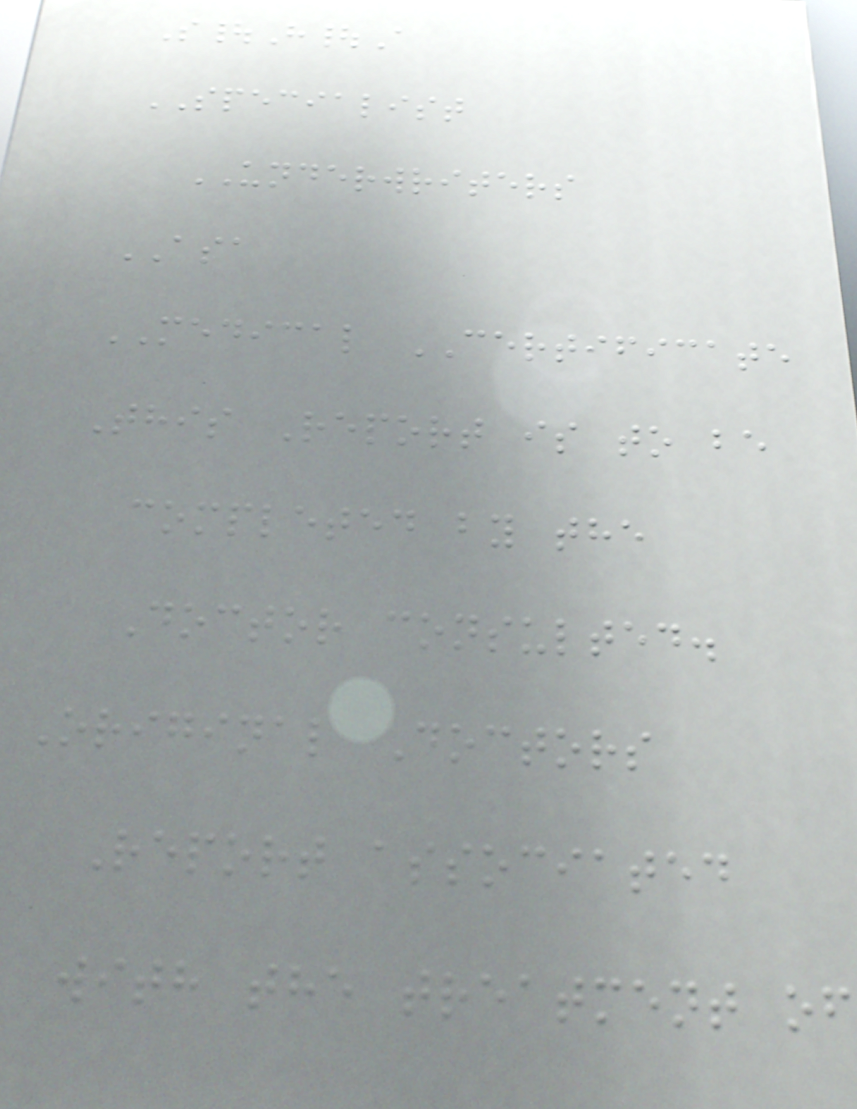S|H|A
SPECIALIST
UNDERWRITERS
ASA
MEDICAL CERTIFICATE
This Report is to be
completed by the
Doctor consulted.
Original Doctors
Report associated
with the treatment of
